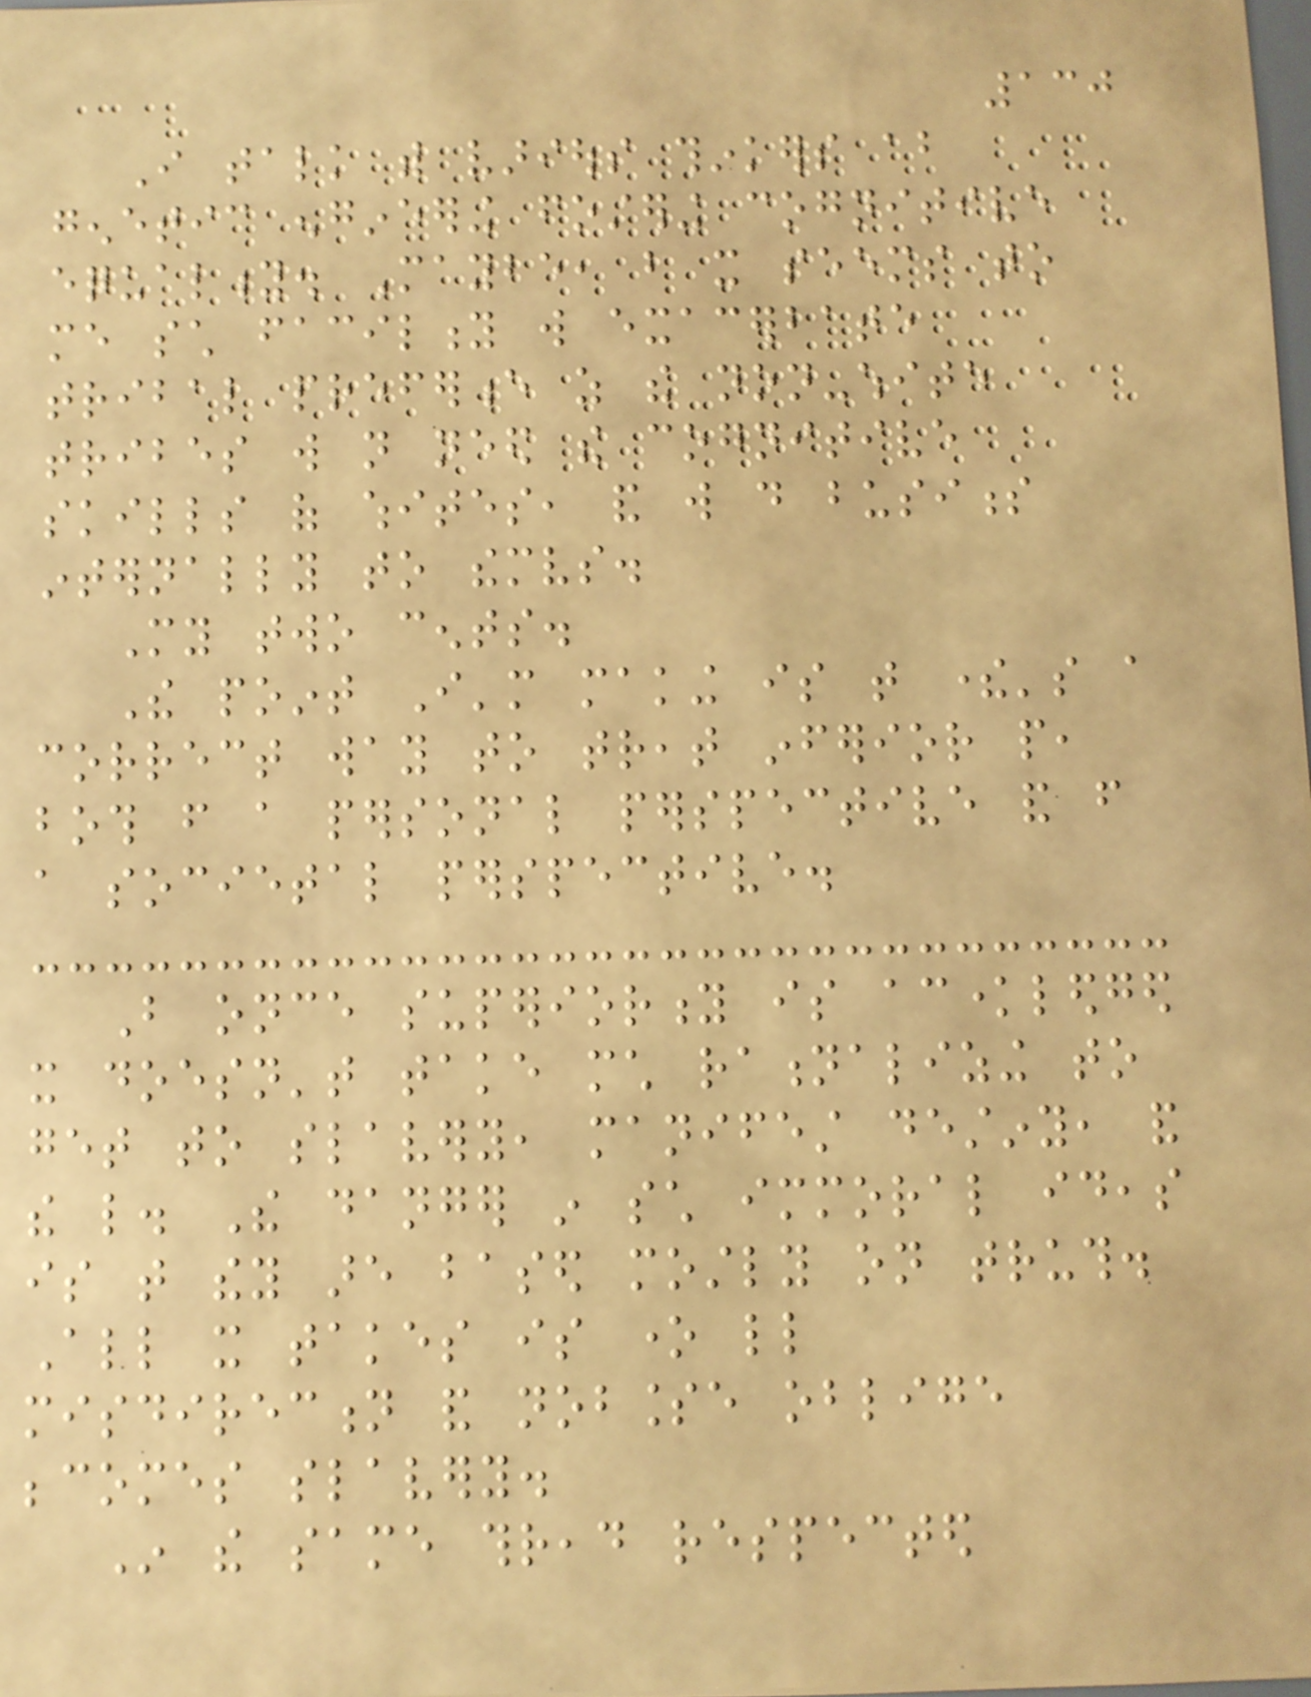130
I talk with various thinkers about
genetic engineering fostering cognitive
equality. Maybe, but it seems to
me such facility will exacerbate
tribal preference as the non-white
tribes will not need the cognitive
skills of whites, and will do business
internally to themselves.
My two cents.
The point I'm making is that there's a
correct way to treat inferior people,
both from a personal perspective and from
a societal perspective.
But once superiority is acknowledged
it doesn't take much rationalizing to
get to slavery, manifest destiny, and
the like. The danger in such immoral ideas
is that they are based mostly on truth.
All it takes is one little
misdirection and noblesse oblige
becomes slavery.
In the same thread respected
